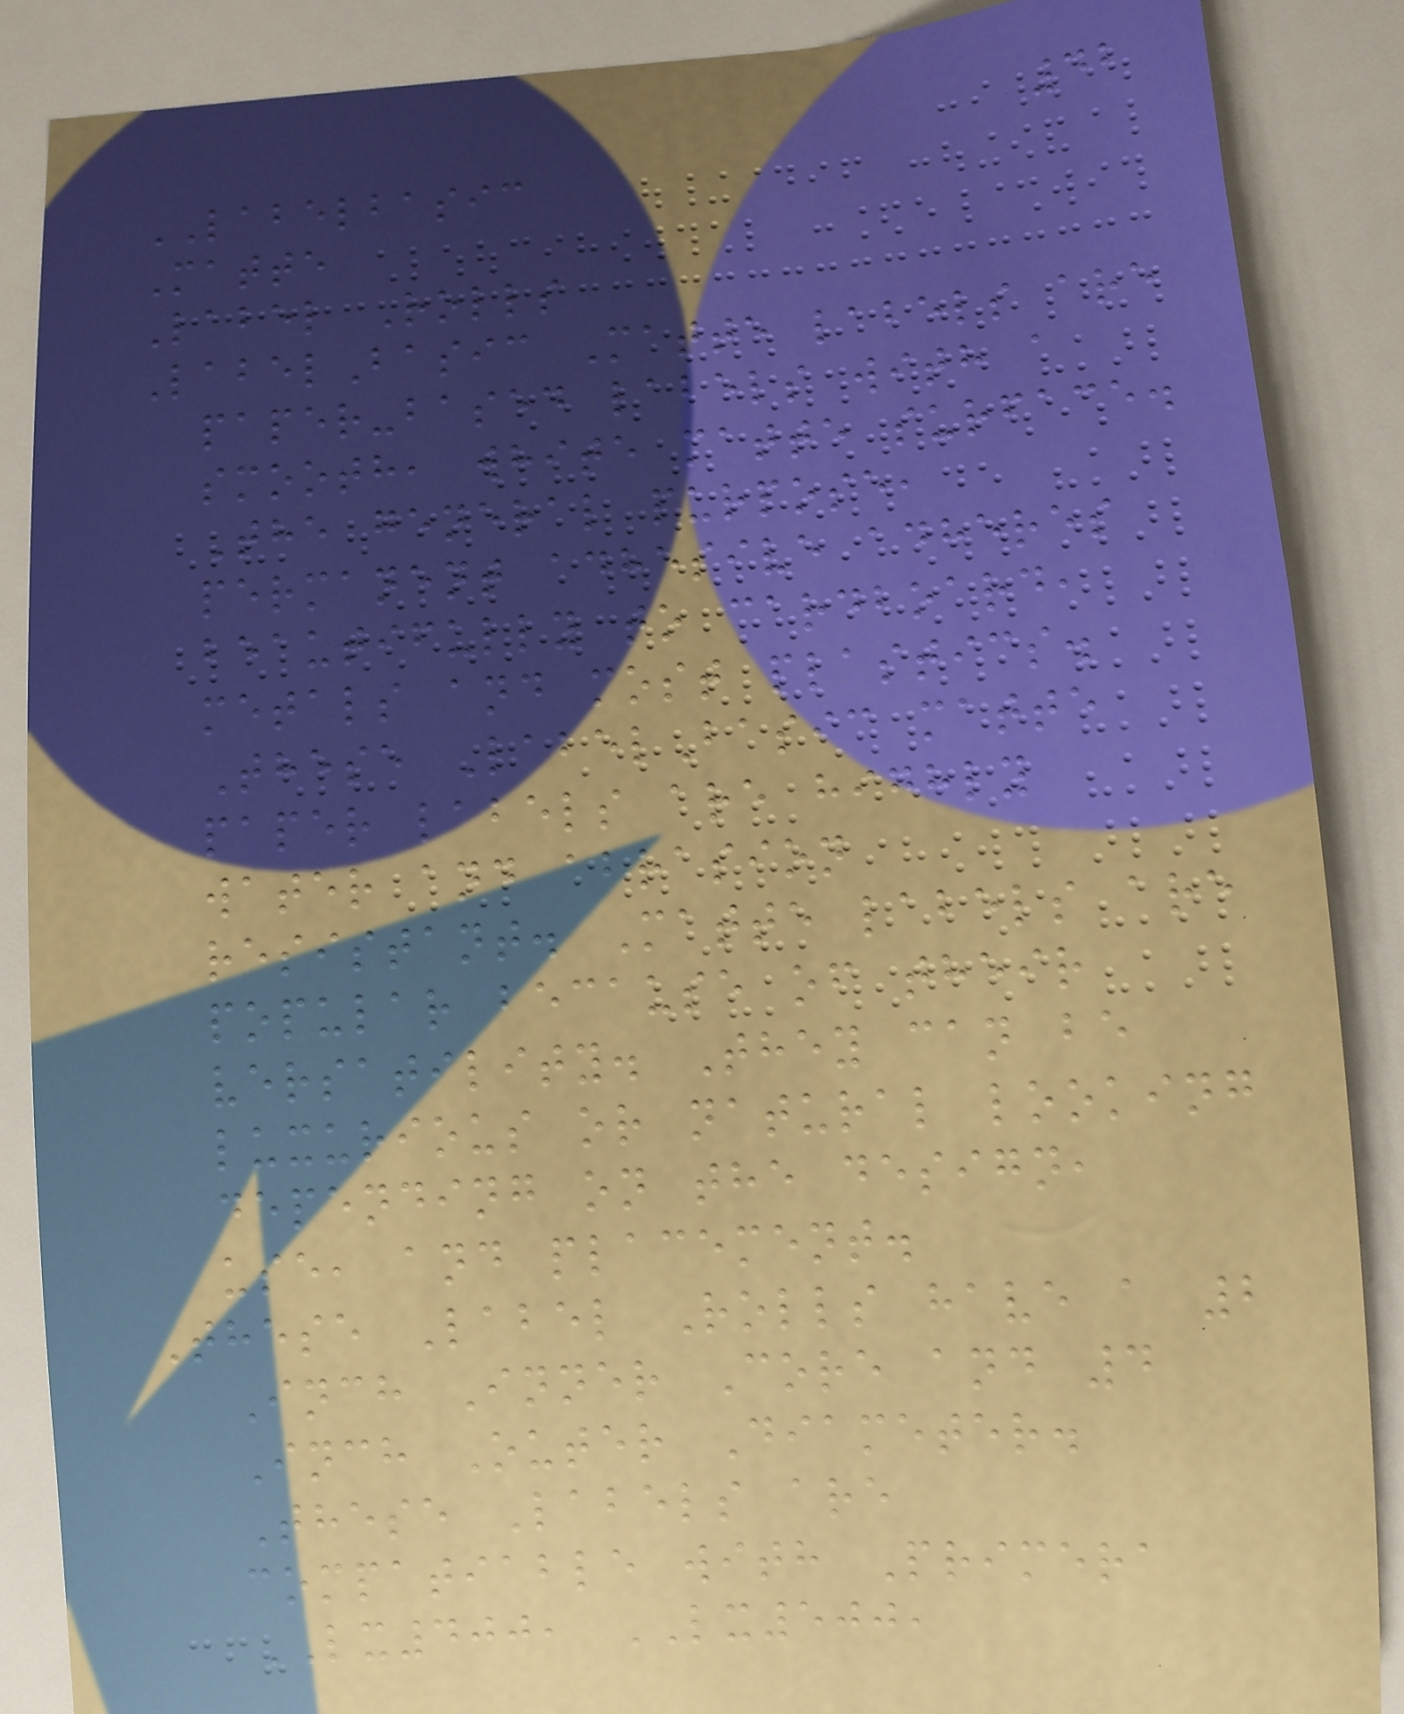42
LABELBASIC
Matte
Label Rolls
LabelBasic Matte labels are
paper-based labels with a
smooth, white matte surface.
The general purpose,
permanent adhesive adheres
beautifully to cardboard,
metals and most plastics.
These LabelBasic matte
paper labels are highly
water and abrasion
resistant. Matte labels are
popular because of their
versatility. They can be
luxurious or natural looking
depending on the design,
use, and placement.
These Label Rolls have a 2
Inch Inner Core and 4
Inch Outer Diameter.
These Labels are
compatiable with Primera
LX400, LX500,
